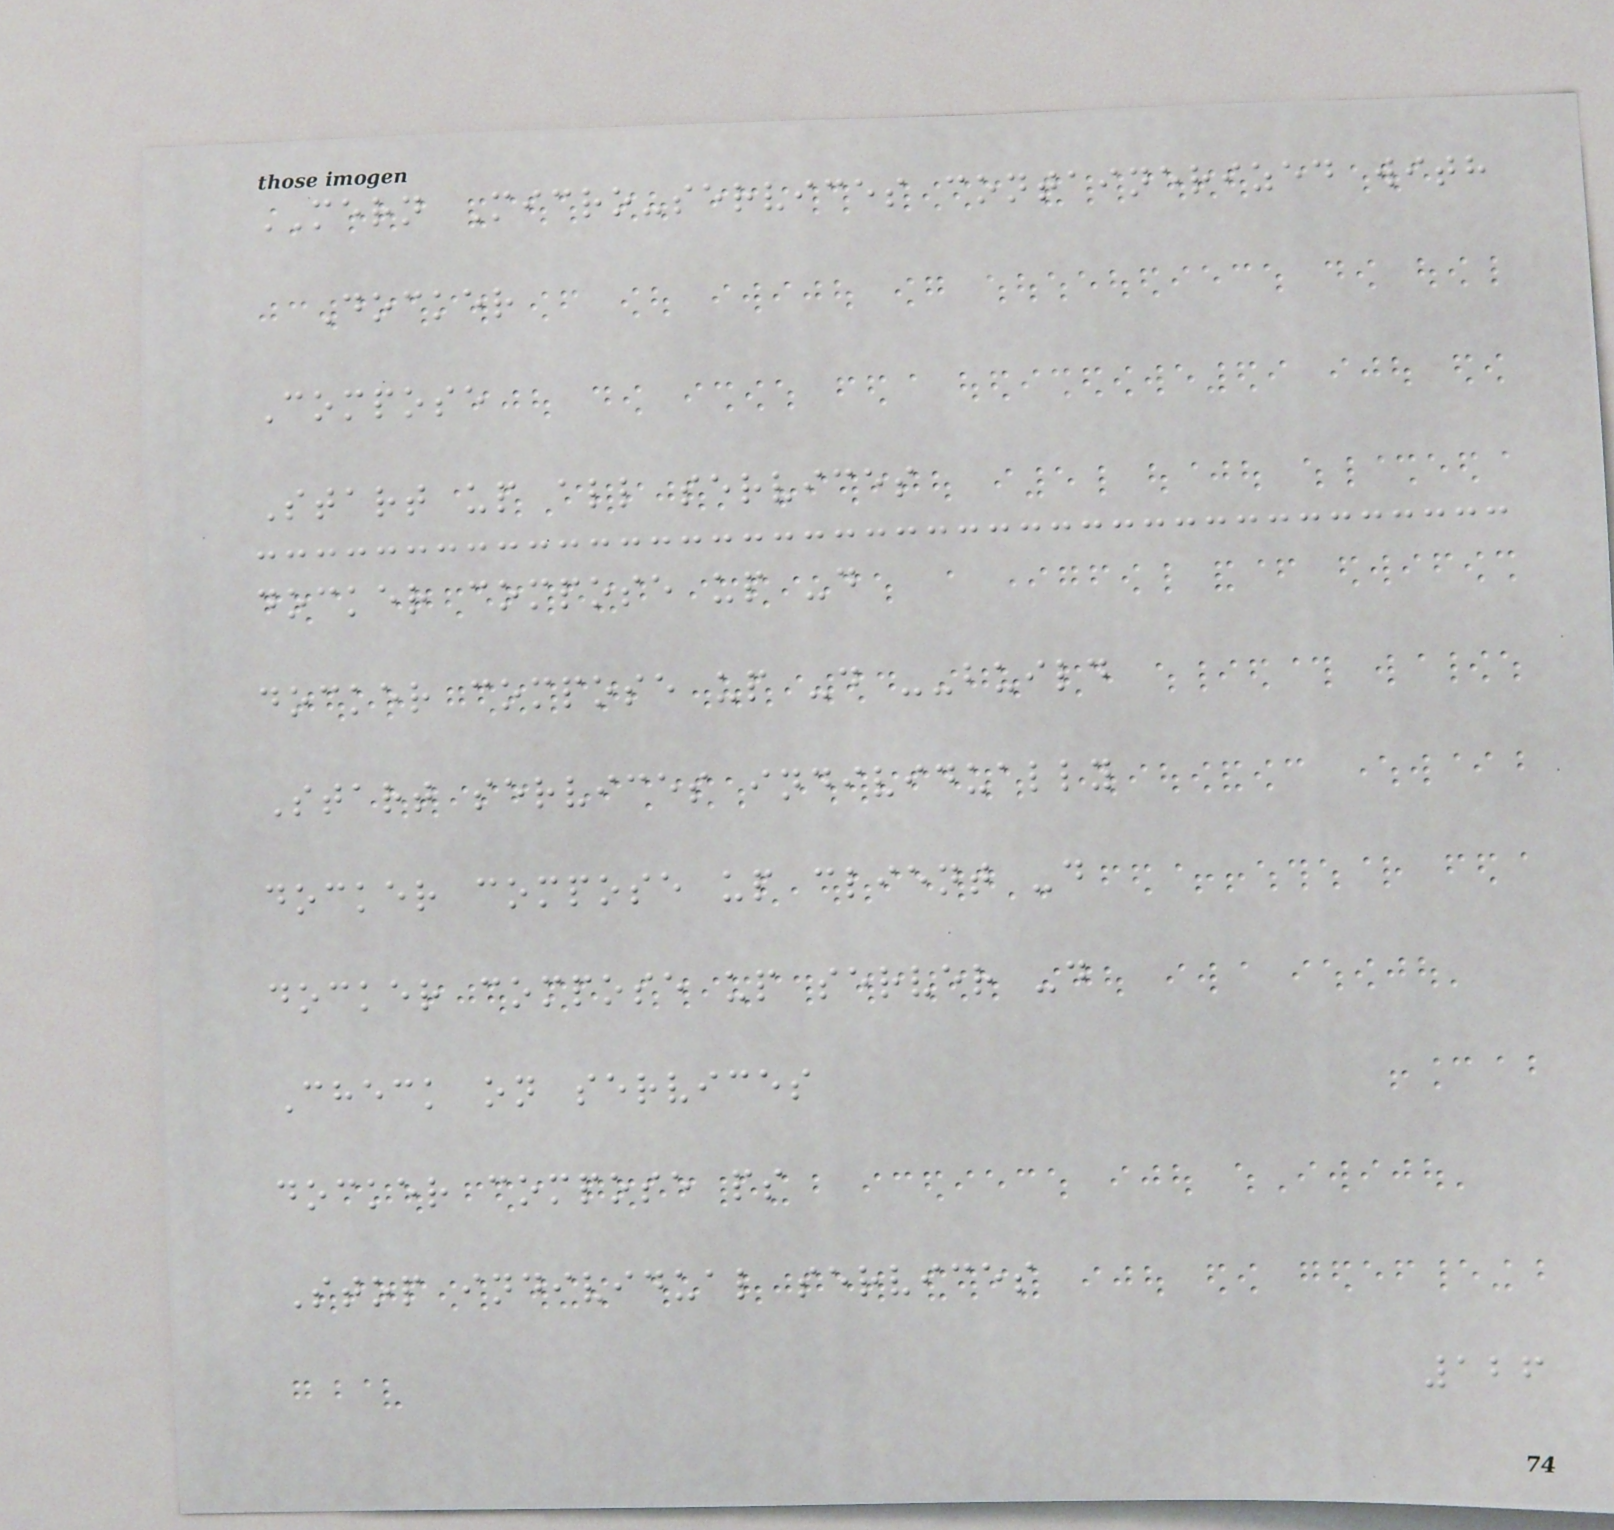MERN Micro-services containerized with
Docker
Compose
Start up all services
docker compose up -d
docker compose up -d --build
Start services individually
docker compose up client -d
docker compose up server -d
Check on services
docker compose ps
Stop individual services
126
